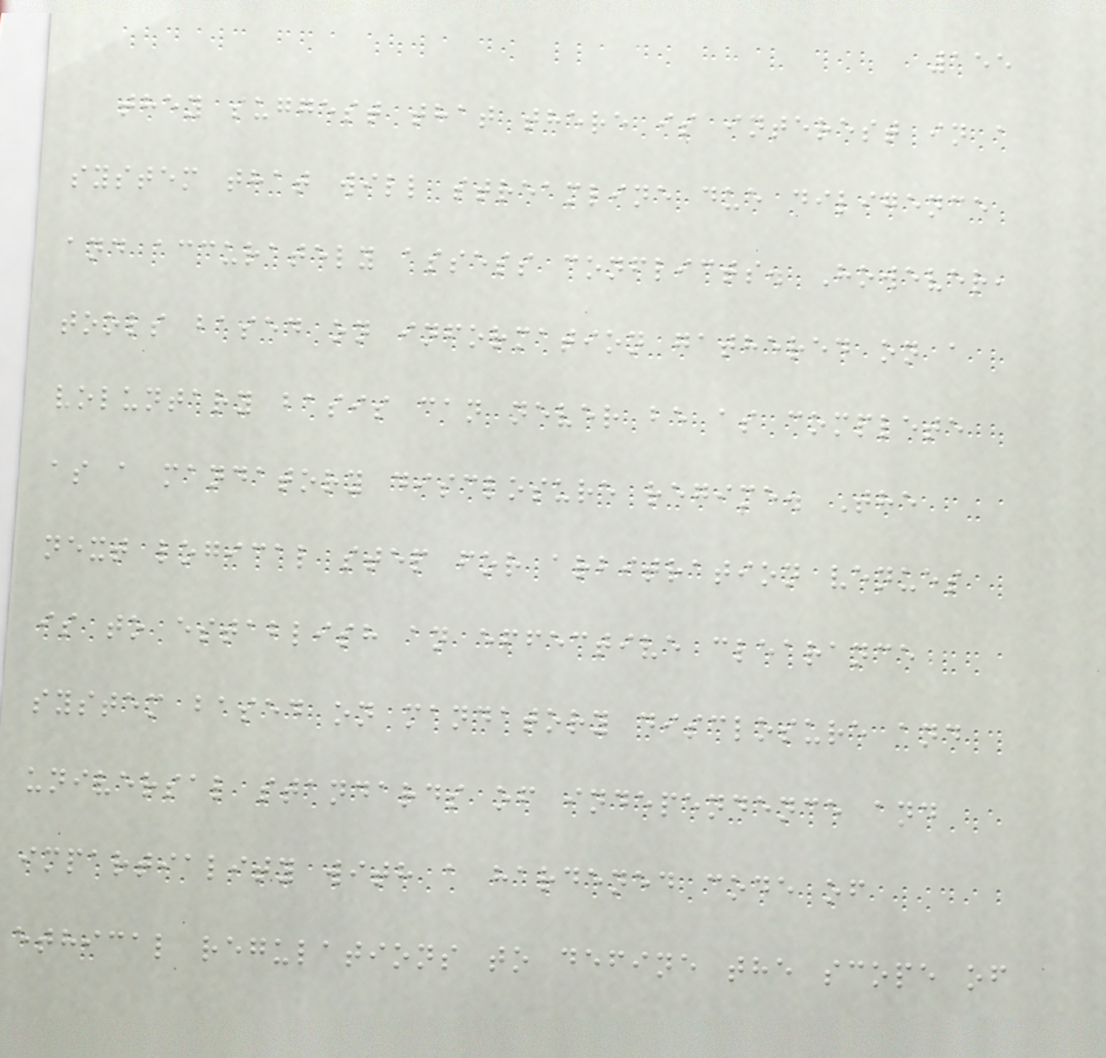155
they suggest that there is interest in a
system that will streamline due diligence
and accurately assess conflicts. However,
tools based on information gathered on a
voluntary basis can never be as complete
as a mandatory disclosure regime. The
next logical step for arbitration venues
is to establish an effective clearance
system based on mandatory disclosure and
universal standards of independence and
impartiality with a hardened code of
ethical regulations to define the scope of
